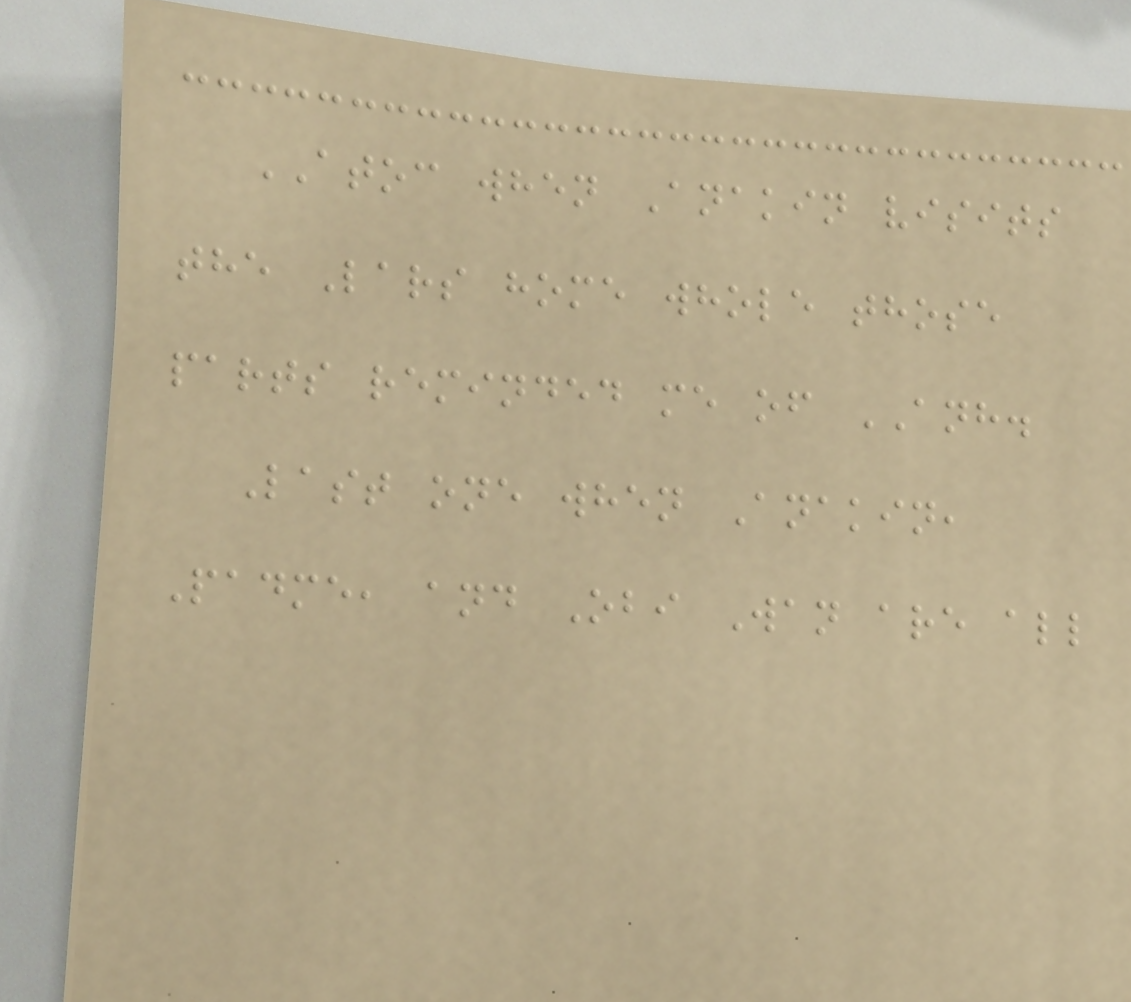ATOC when Anakin visits
the Lars home whole those
parts reminded me of ANH.
Last one when Anakin,
Padme, and Obi Wan are all
